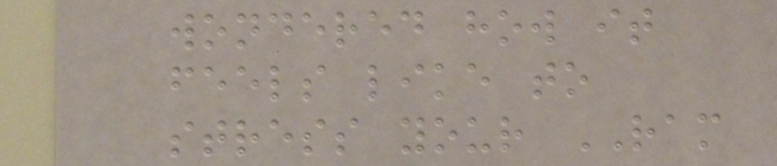wondered how it
feels like to
stress your RAM
